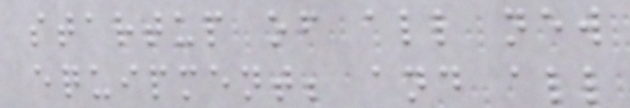startup of all new
equipment; and all
